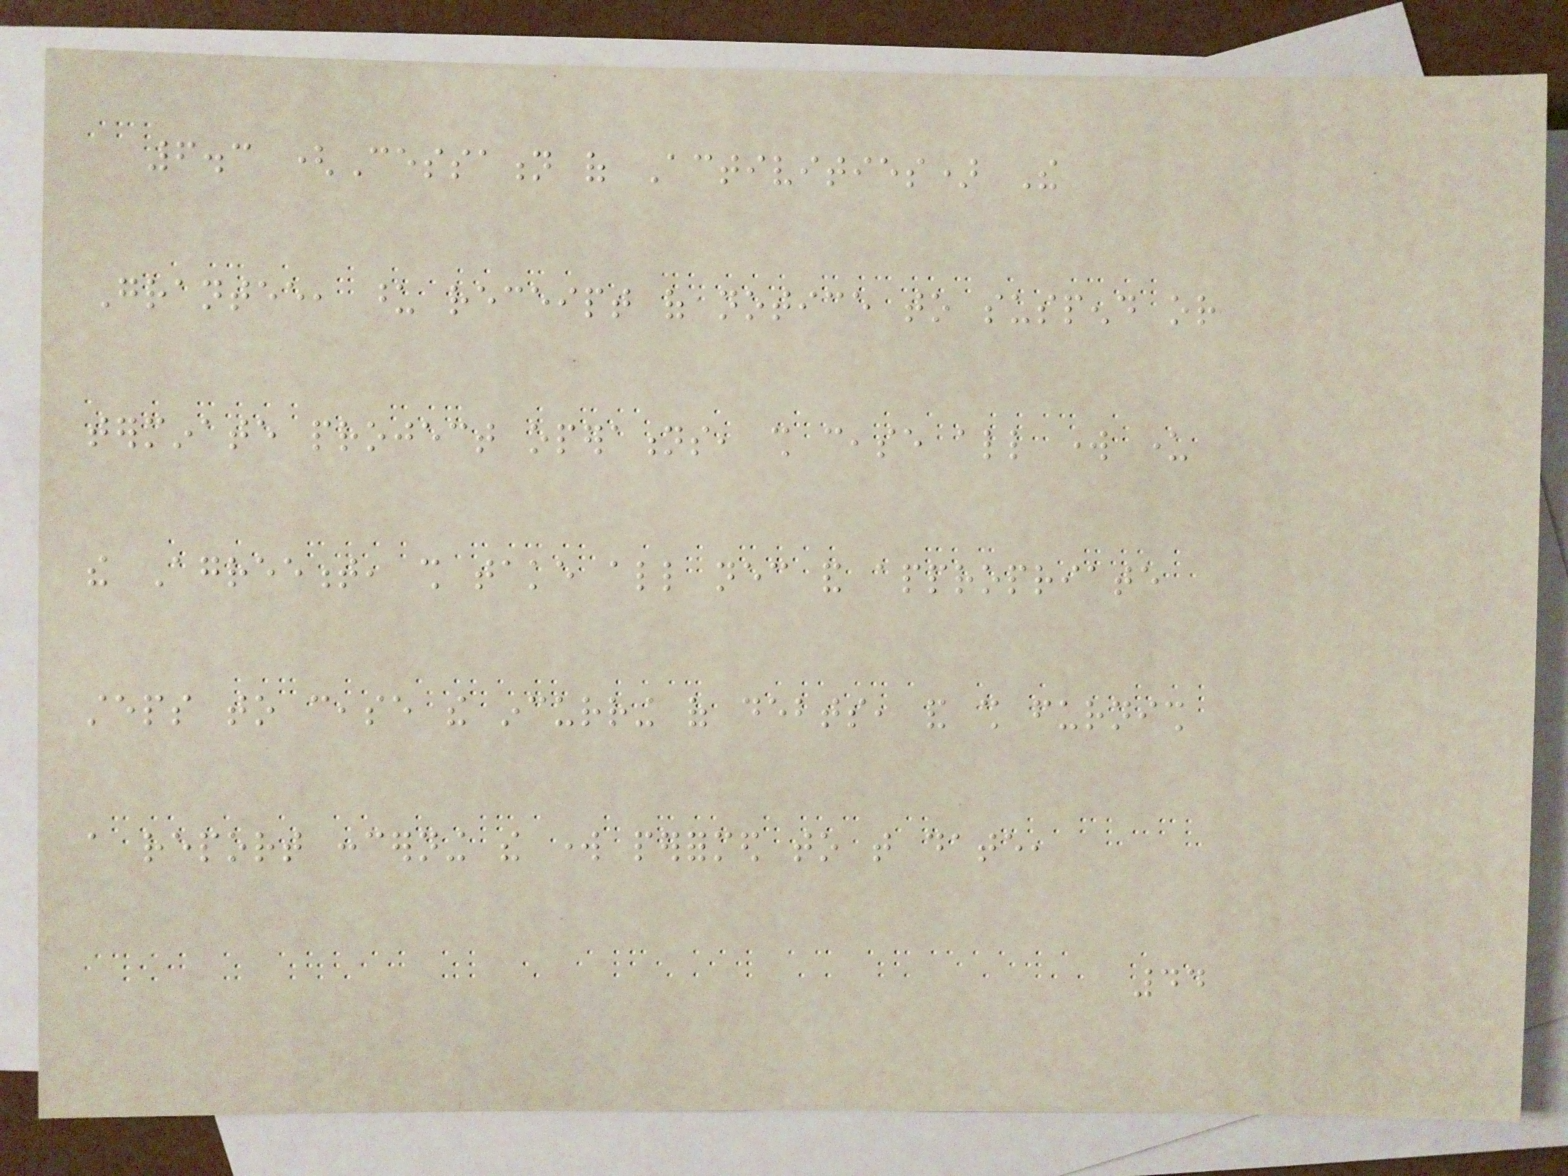6.3 (Cessation of Activities) The
Grantee, upon receipt of notice to suspend or
terminate project operations, shall cease all work under
the Agreement, shall take all necessary and appropriate
steps to cease the incurring of debts, and shall furnish
a report concerning the work performed to that date,
44
